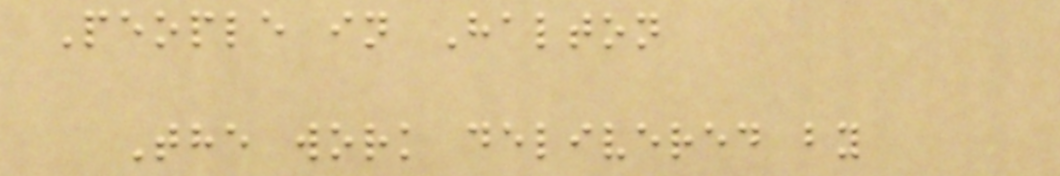People in Halton
The work delivered by
